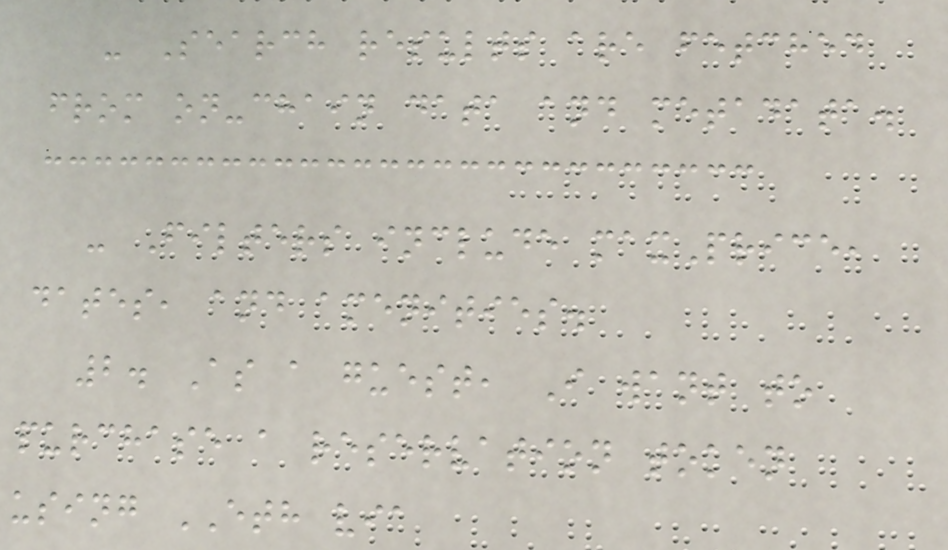- Search results are fetched
from on-chain data and metadata.
- Filters include maxPrice,
dates, and amenities.
2. As a guest, I want to
purchase a reservation token
using ETH via
